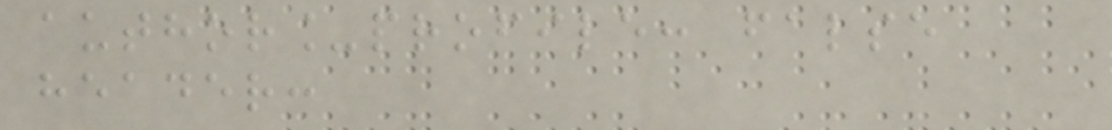author_profile: false
header:
